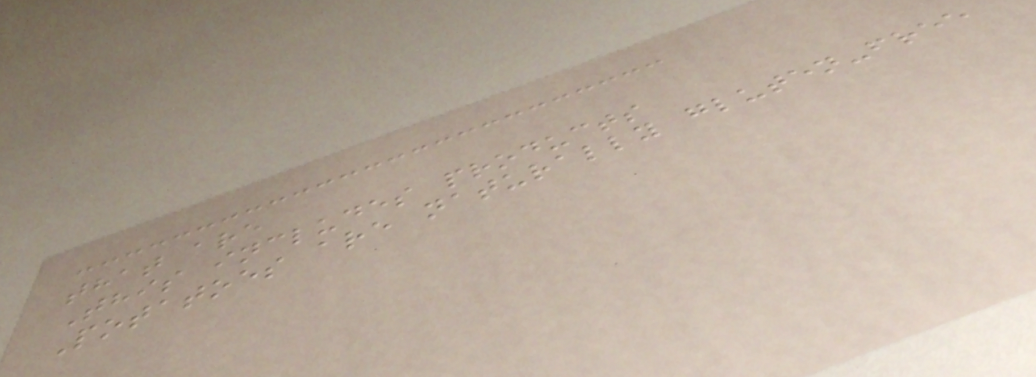that are
This includes products
Potatoes are naturally gluten-free
